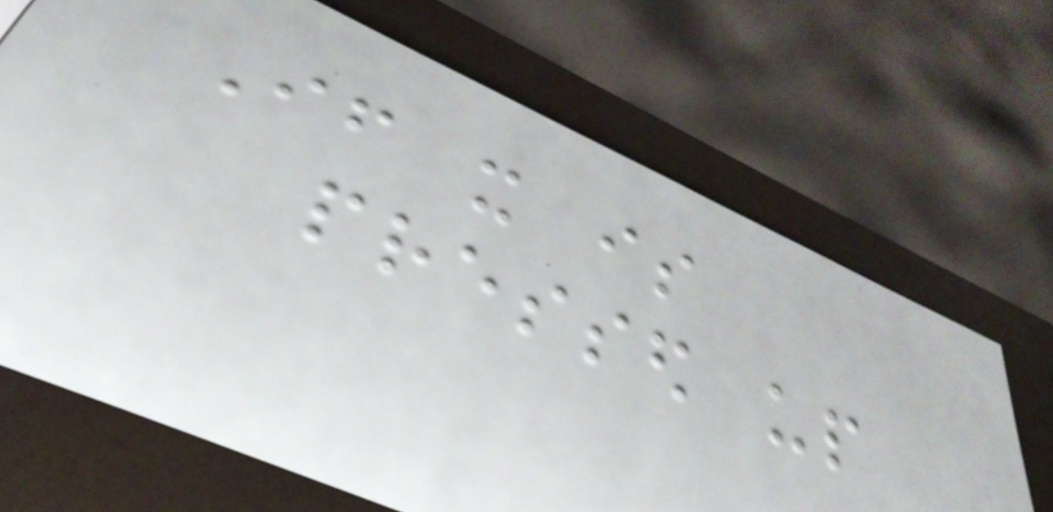If it is
pressed up
